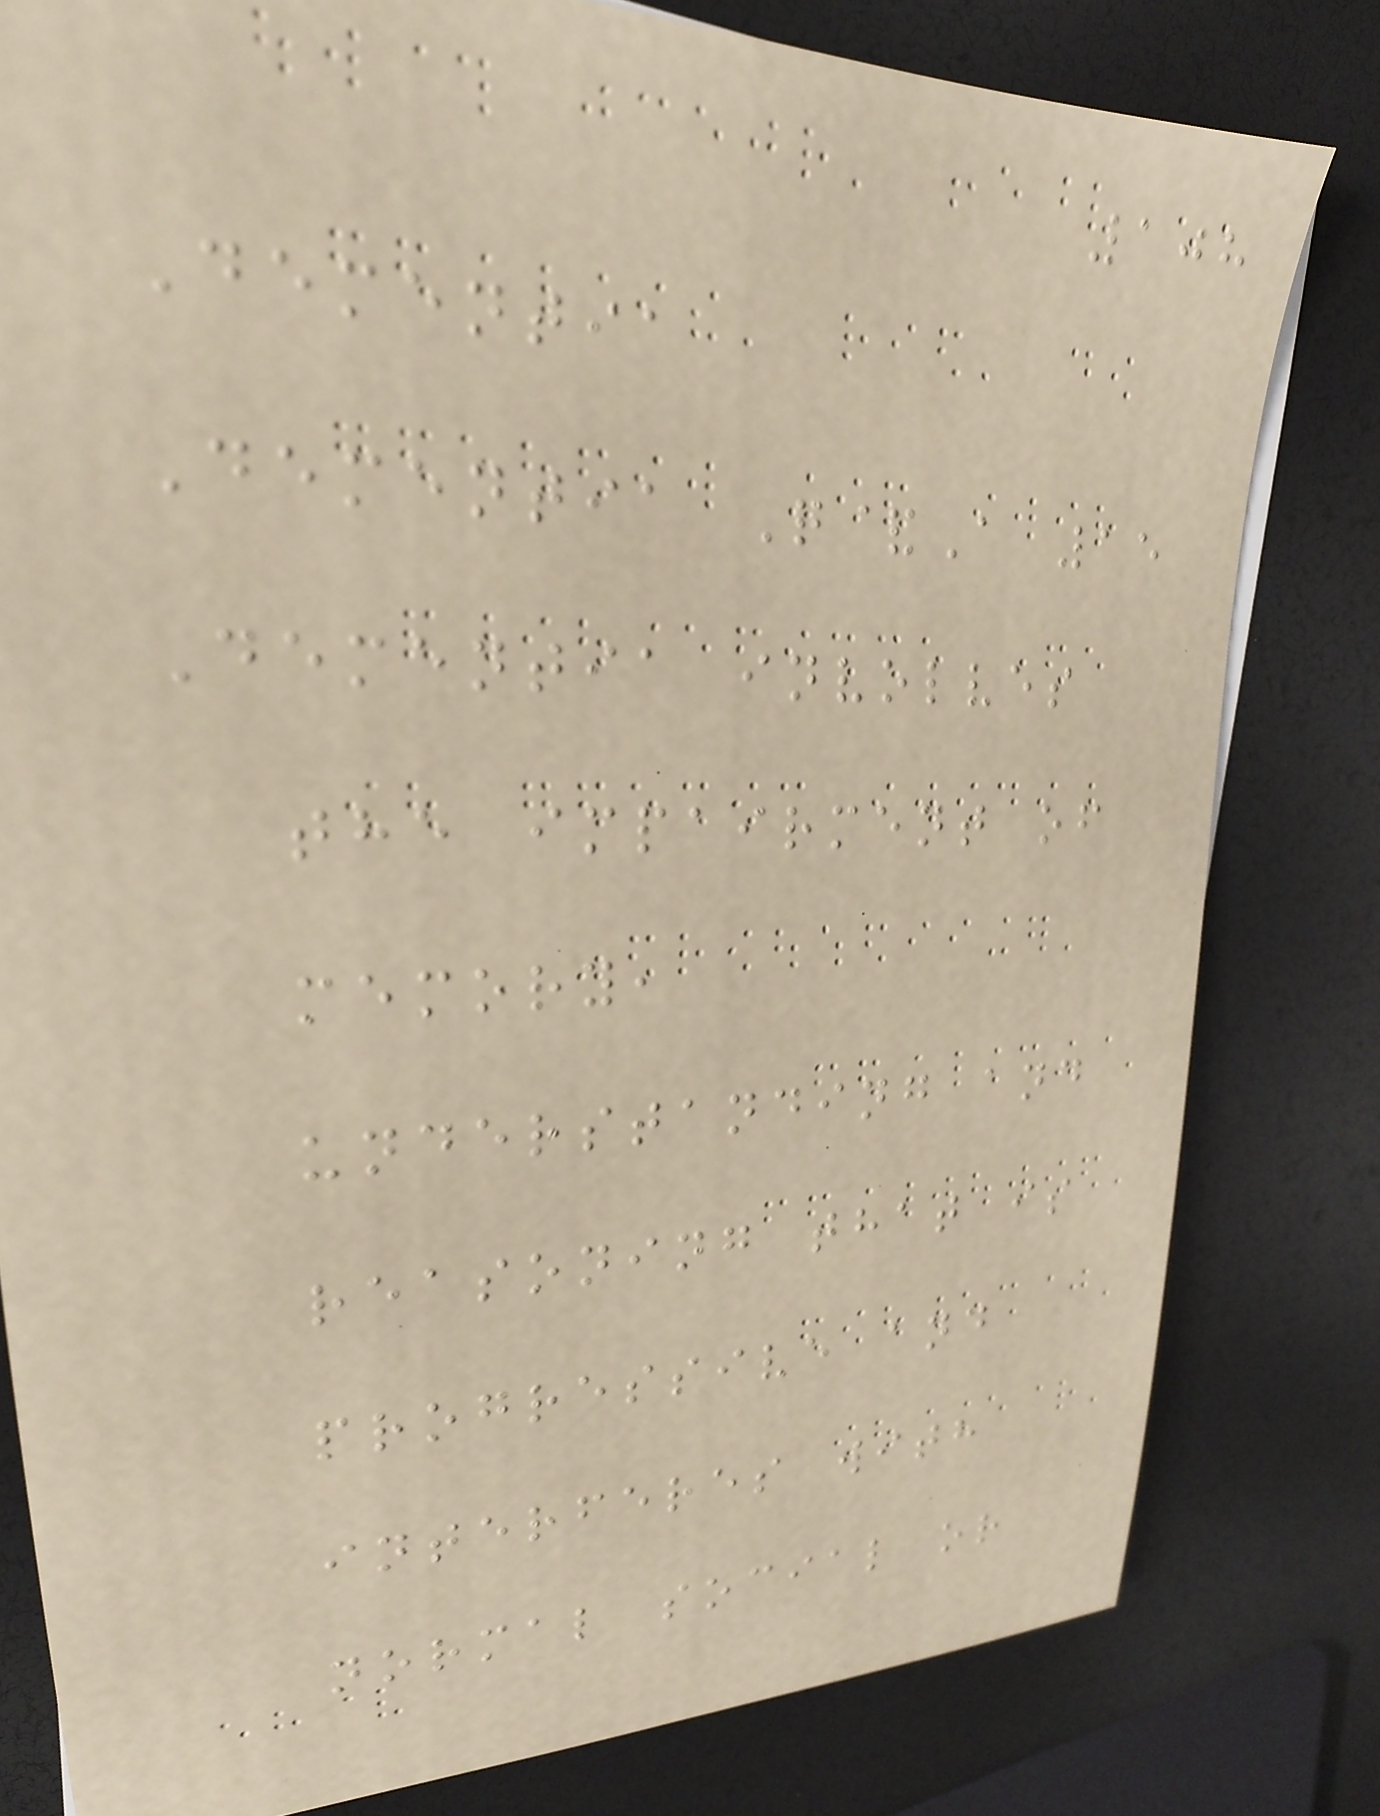108
Dementia
Dementia Q&A 15
Dementia involves
the impairment of
memory,
understanding and
reasoning that is
progressive and
interferes with
normal social or
